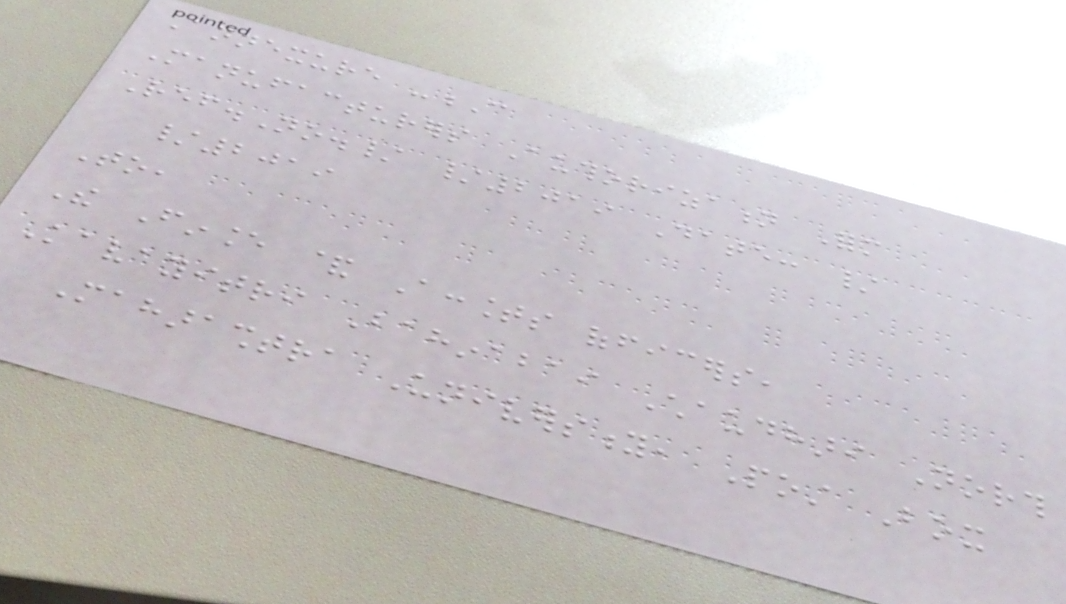Annexure -C
Manufacturers Authorization Form
Ref.No./ /2019 Date: /
/2019
To,
The Finance & Accounts officers,
Kavayitri Bahinabai Chaudhari North
Maharashtra University, Post Box
